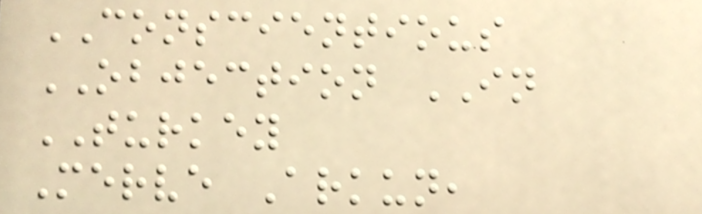CONSCIENTIOUS
OBJECTION IN
TURKEY
Merve Arkun,
